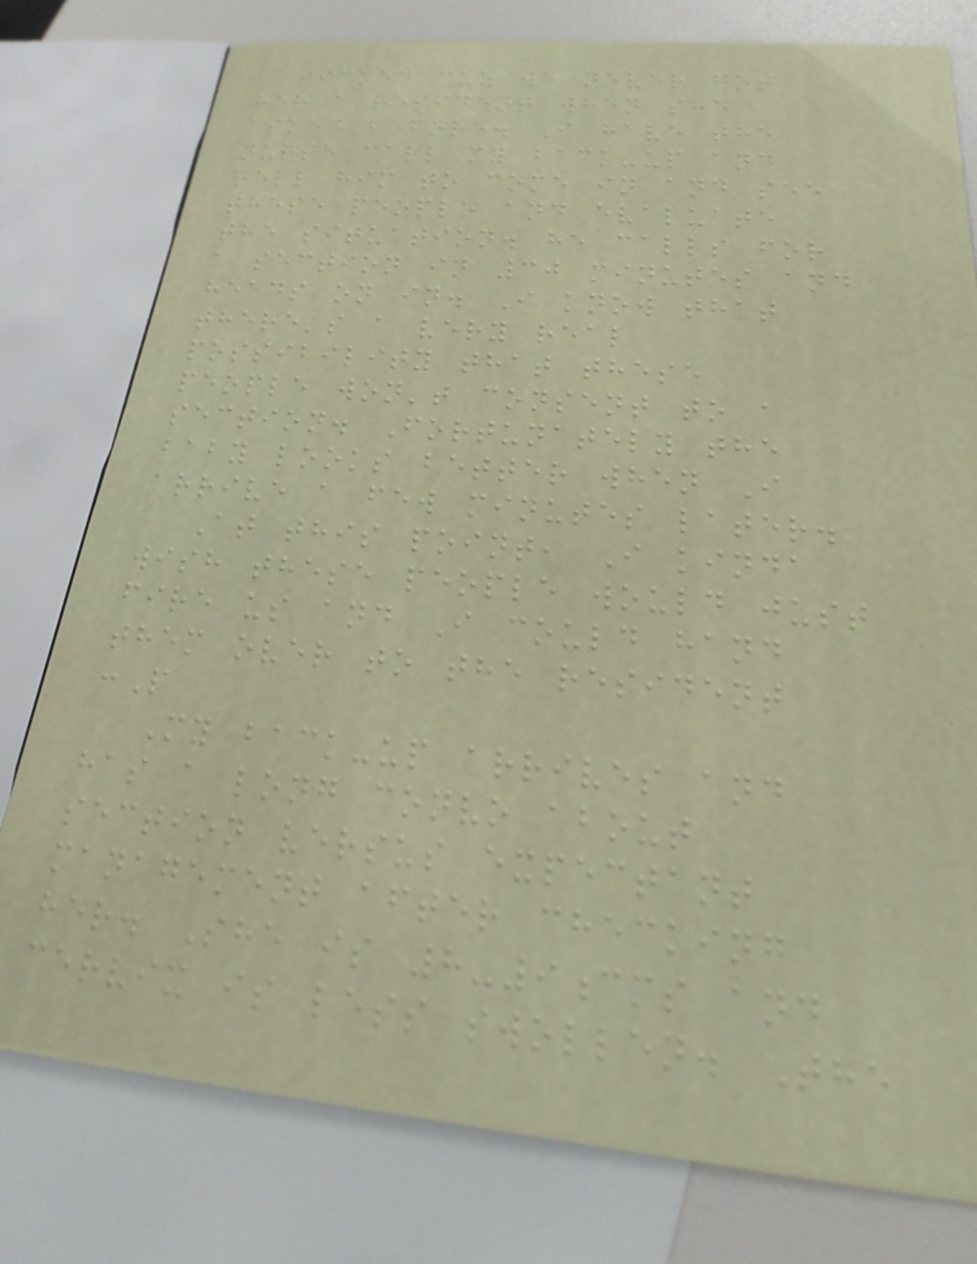ticked cuz we never got
her a resident when she
asked before. I have the
nurse call my back-up and
tell him to come in and see
these people and evaluate
the situation. he calls for
a section in 30 minutes and
heads on in. I know that
there's a very real
possibility that these
people won't consent to a
section. Fortunately the
baby looks better when I
arrive a few minutes later.
At this point, I kinda
wish these people would just
fire us and I could hand
them over to the resident
:P
My back-up arrives and
has a long convo about
section versus expectant
management after checking
her. She is 8-9cms and
cervix is less swollen. The
